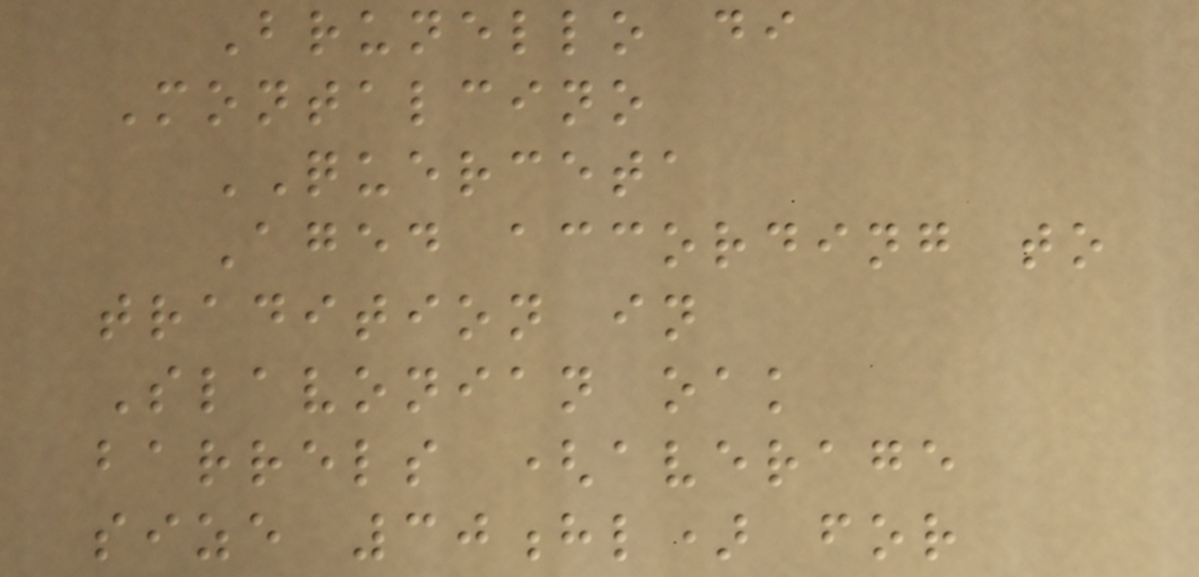Brunello di
Montalcino
QUERCETA
Aged according to
tradition in
Slavonian oak
barrels (average
size 30hl) for
